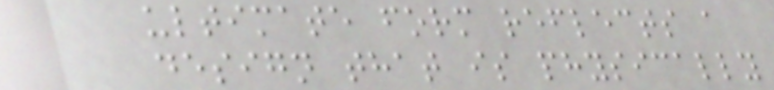ultimate form reflects a
design that is physically
